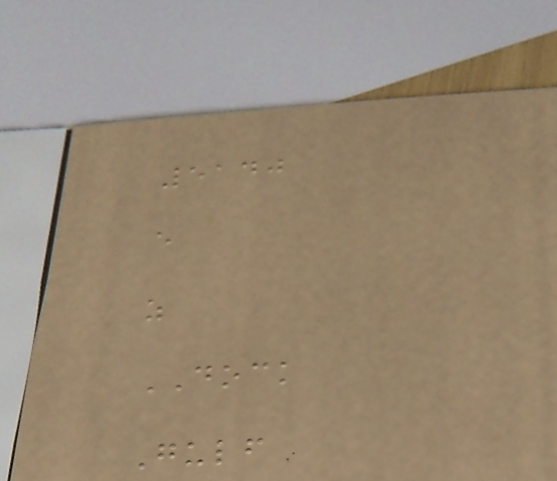5140
e
z
DOCK
Gulf
